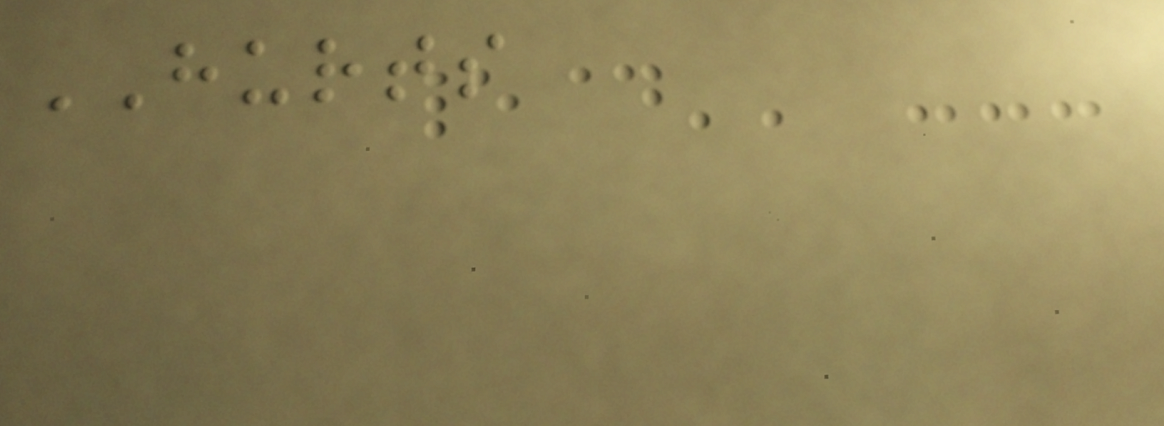HURTS
